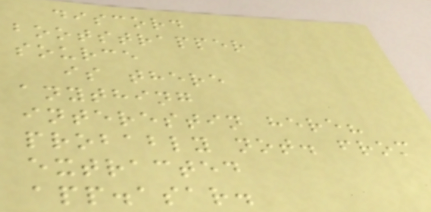discord
bootstrapper
source
is there
anything
interestin here?
probably not. from
extracted
app.asar.
